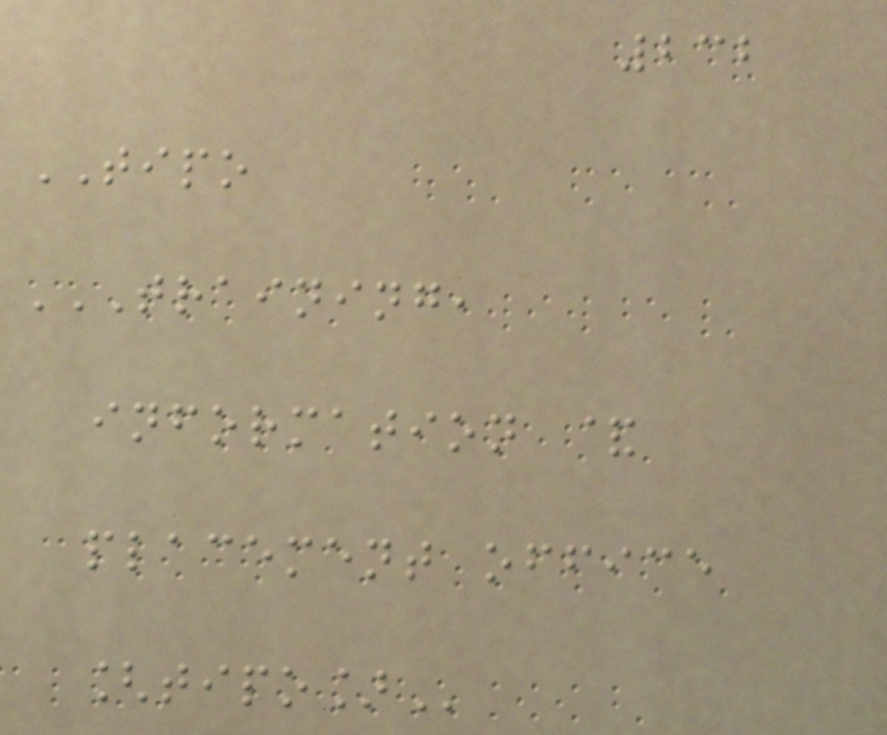232
TIPO
TRAINING,
INFORMATION &
PLACEMENT OFFICE
[TIPO]
